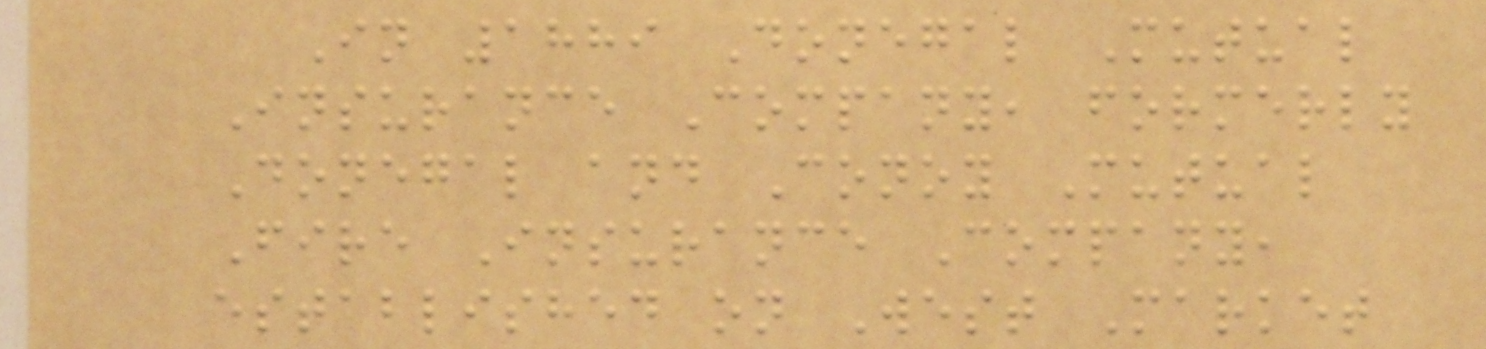In 1889 Donegal Mutual
Insurance Company, formerly
Donegal and Conoy Mutual
Fire Insurance Company,
established on West Market
